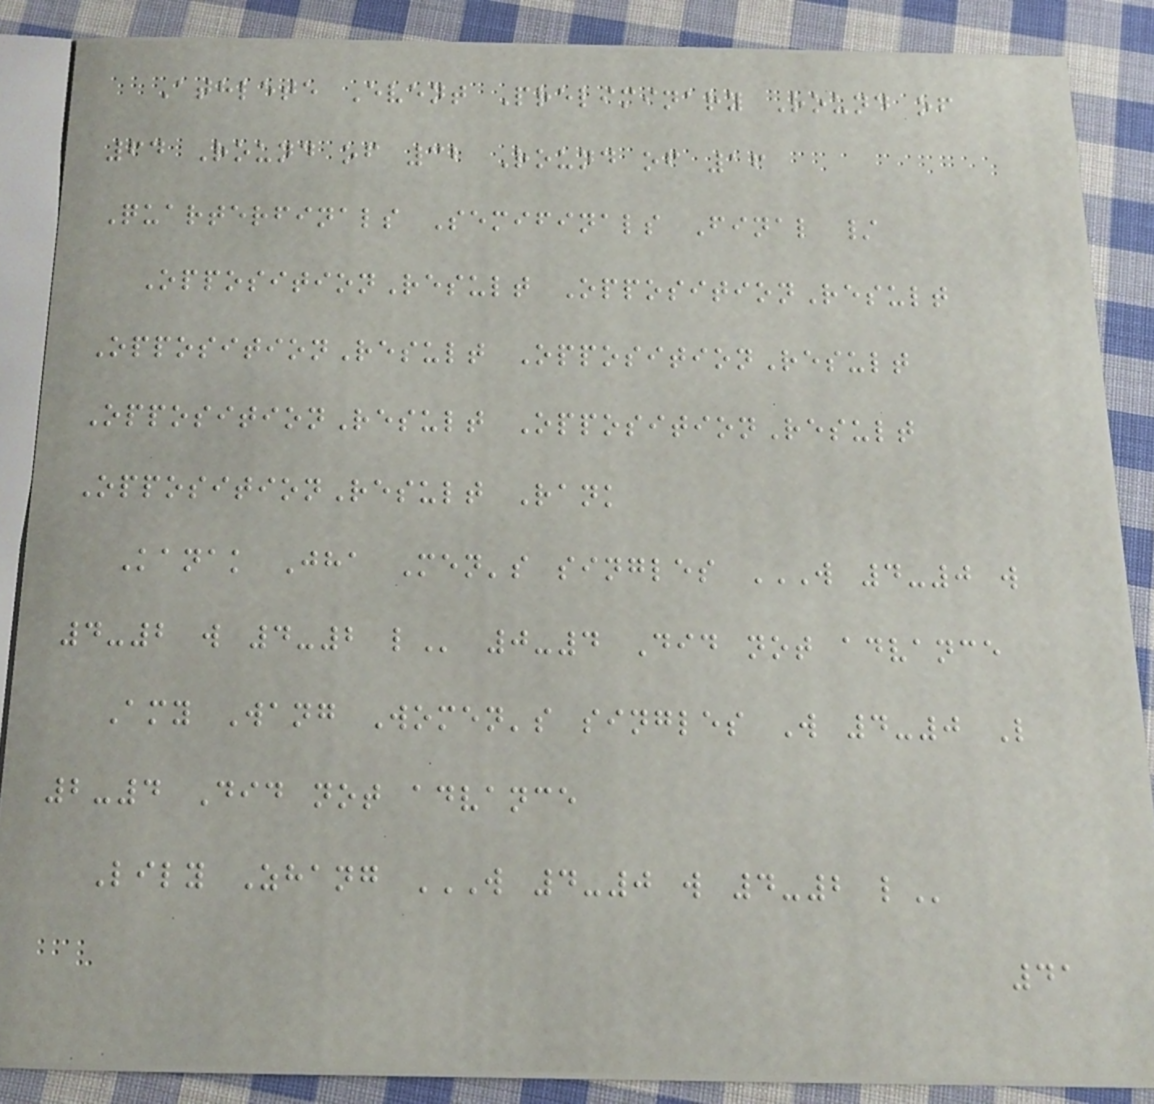Athlete Event Preliminary Round of
64 Round of 32 Round of 16
Quarterfinals Semifinals Final /
OppositionResult OppositionResult
OppositionResult OppositionResult
OppositionResult OppositionResult
OppositionResult Rank
Kanak Jha Men's singles W 4-0 W
4-2 W 4-2 L 0-4 Did not advance
Amy Wang Women's singles W 4-0 L
2-4 Did not advance
Lily Zhang W 4-0 W 4-2 L
41
